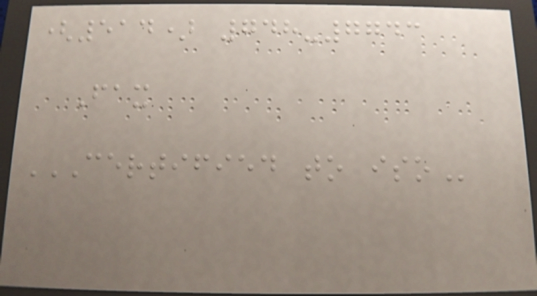(514) 748-7743
Fax
CERTIFIED TO ISO
